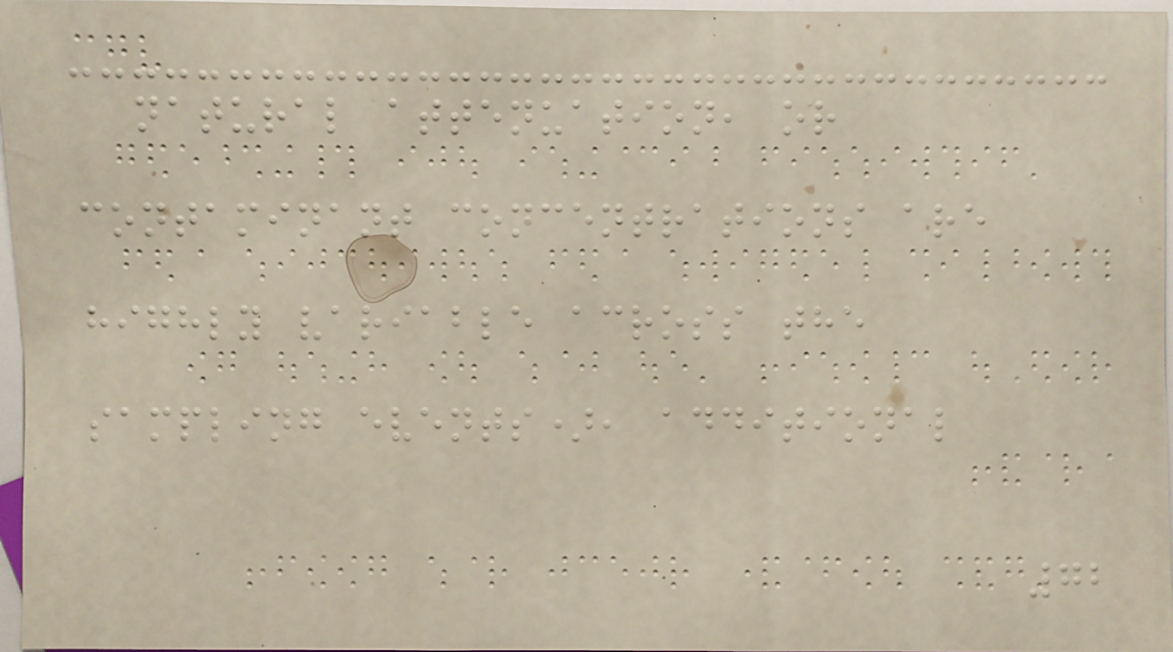natural attenuation, or
contaminant concentrations are
highly variable across the
sampling events), additional
72
